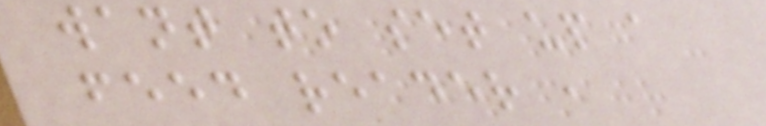want to set up a
feed reader ,
